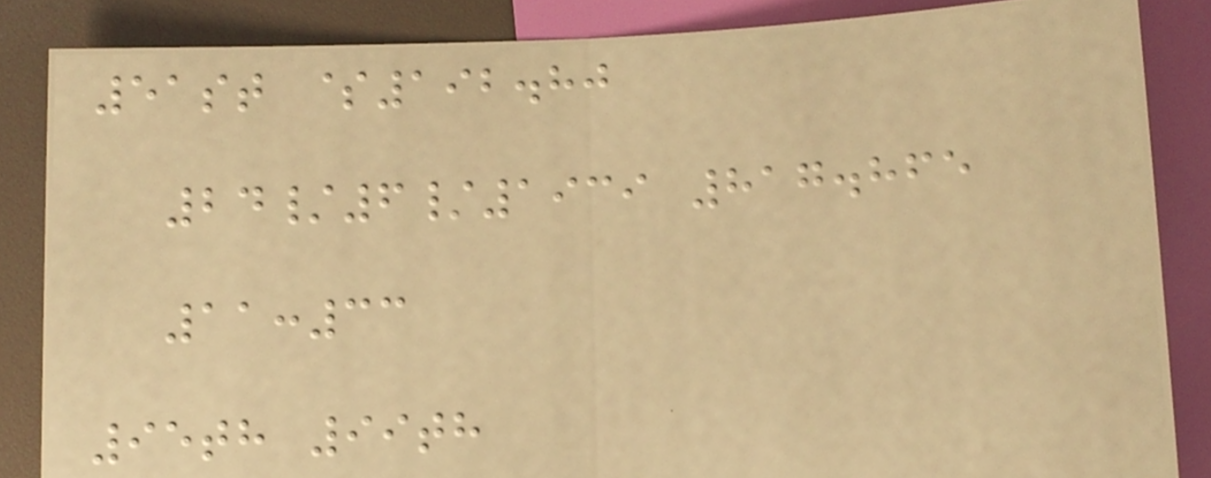51st $192.80
24/6/1939 817.865
11:33
95th 99th
